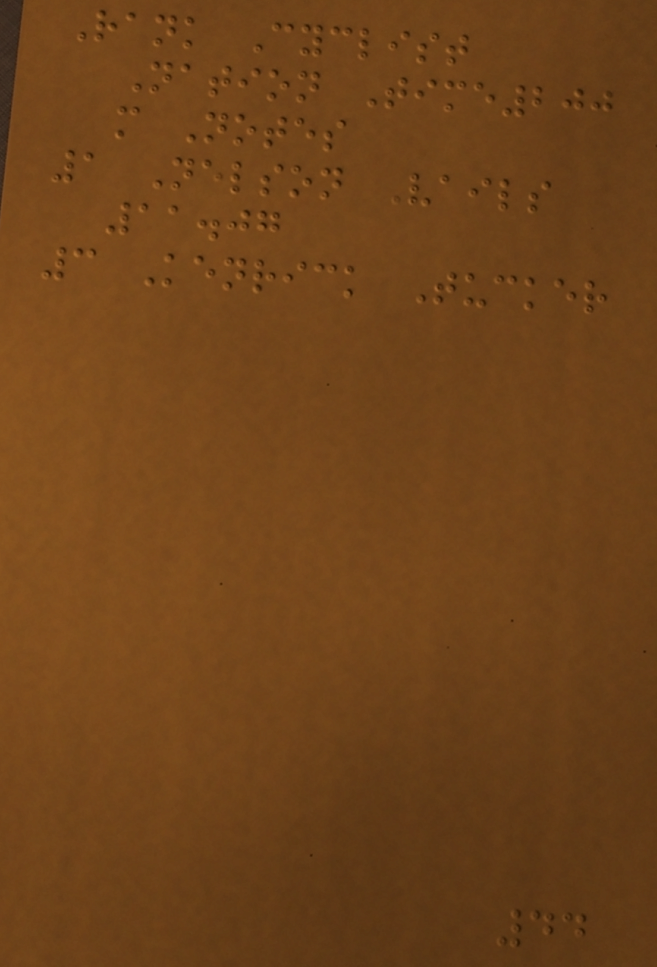Rank Cyclist
Nation Time200
m Notes
1 Nelson Vails
11.07
3 Kenrick Tucker
44
